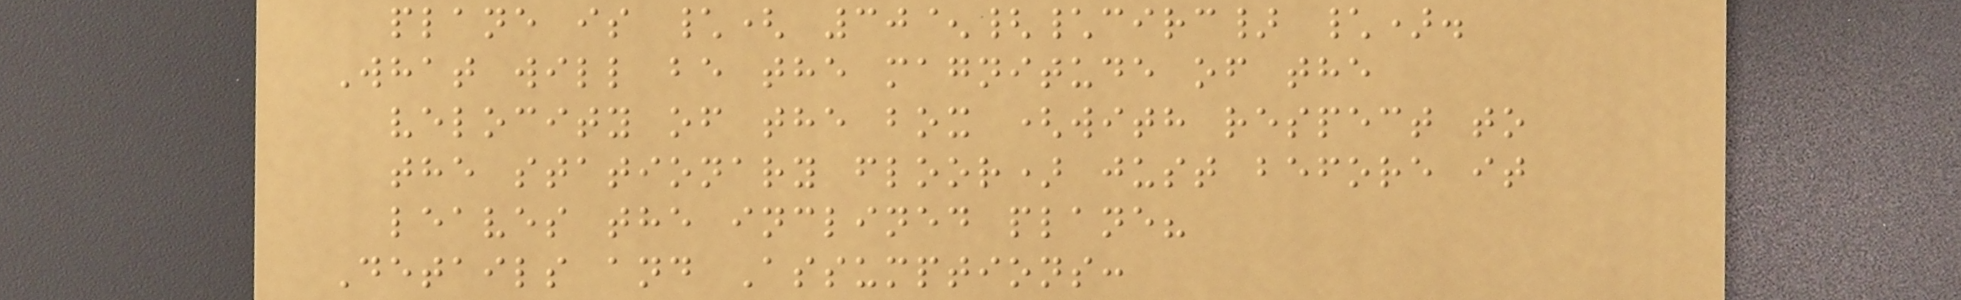plane is \( 30^{\circ} \).
What will be the magnitude of the
velocity of the box (with respect to
the stationary floor) just before it
leaves the inclined plane?
Details and Assumptions:
